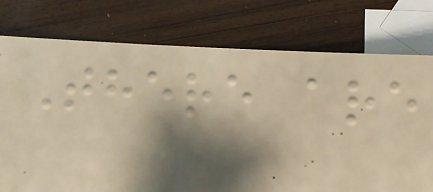There are
